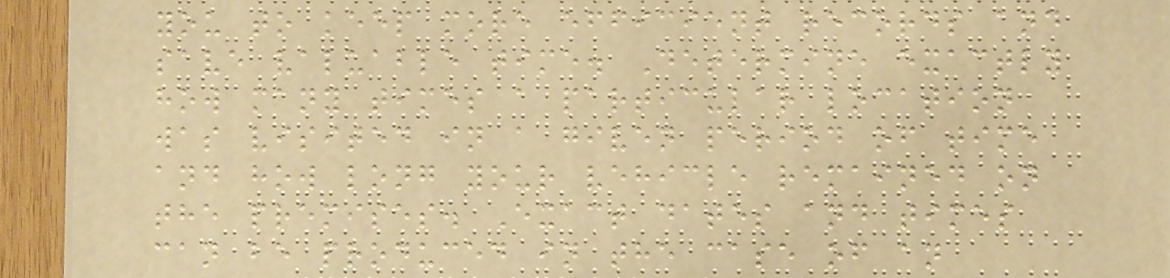you to keep more efficient records and
save valuable time. Determine exactly
how many times a particular location
was visited in a given period of time
and how long your vehicle remained on
the premises. Exact dates and times
can be produced in the case of an
